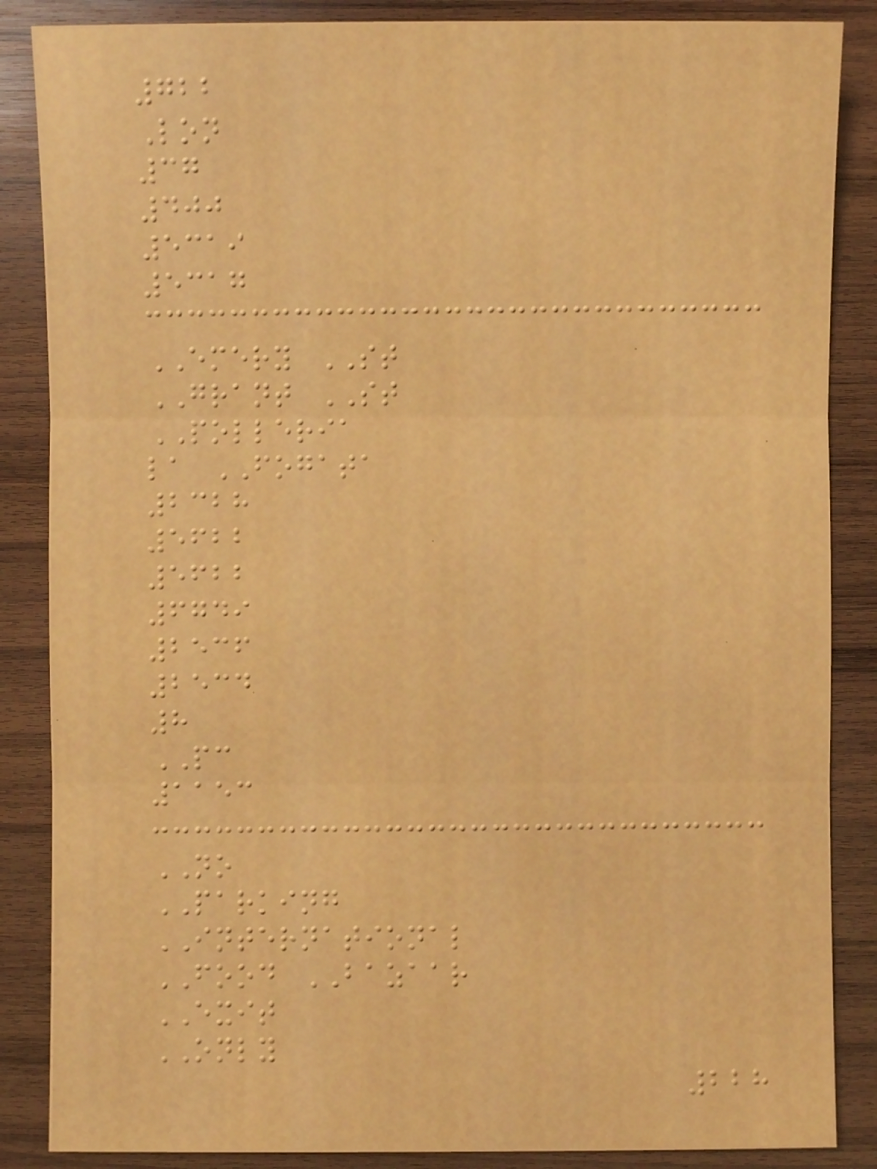722
Lon
37
400
5319
5317
EMERY ST
GRANT ST
POLLERIA
la FOGATA
2328
5622
5622
6749
2536
2534
8
PC
1153
NO
PARKING
INTERNATIONAL
FOOD BAZAAR
EXIT
ONLY
228
